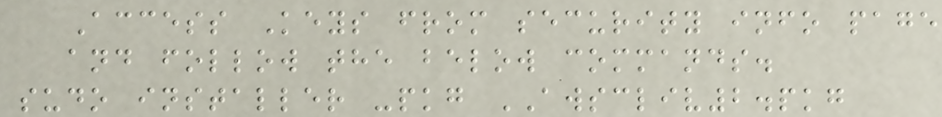Access Keys from security info page
and follow the below commands.
sudo installer -pkg AWSCLIV2.pkg
